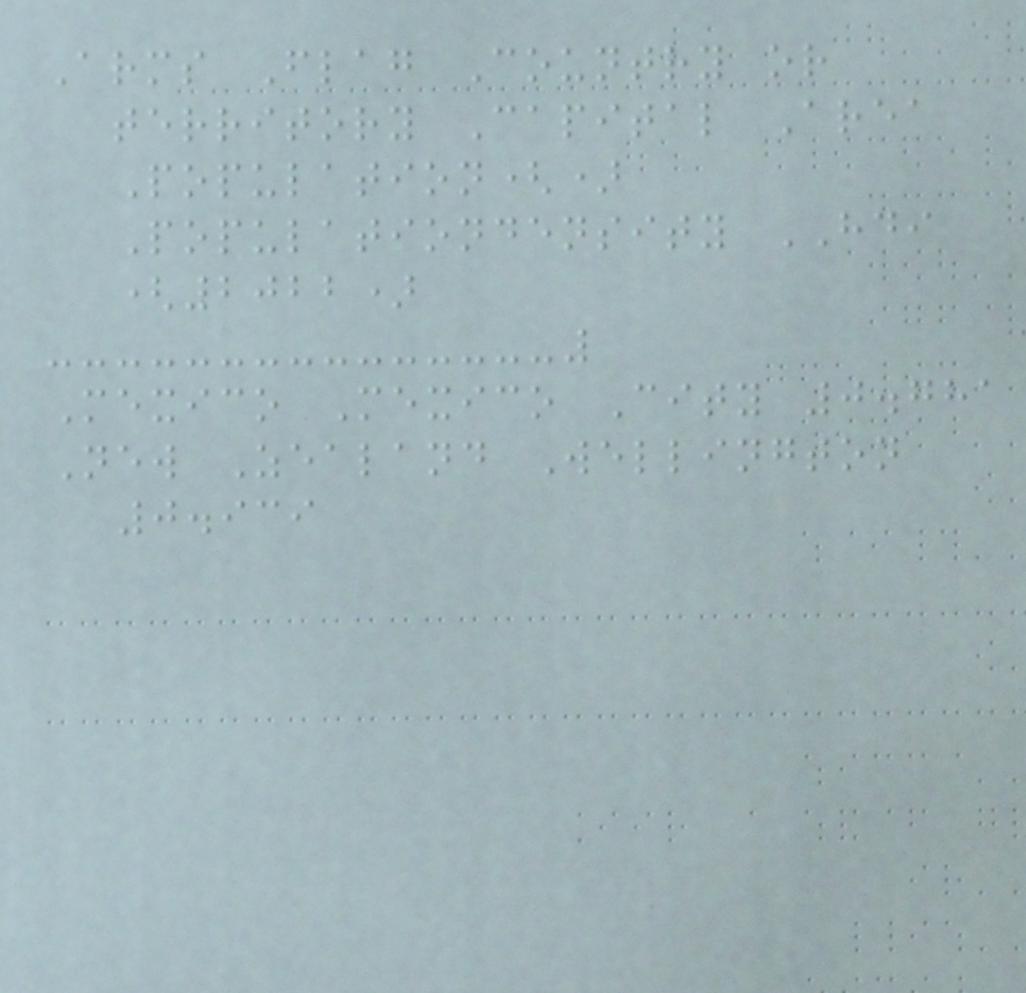Arms Flag Country or
territory Capital Area
Population()
Populationdensity HDI
(2022)
Mexico Mexico City 0.781
New Zealand Wellington
0.939
